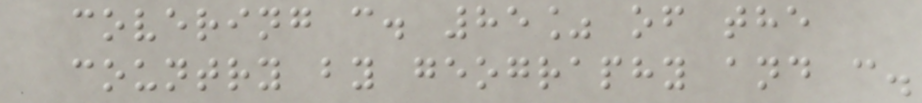covering c. 85% of the
country by geography and c.
